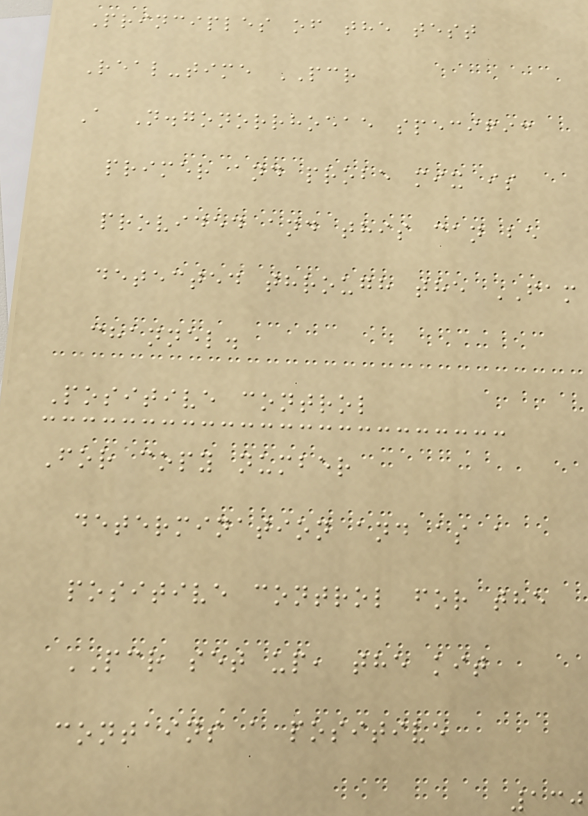Principles of the test
Real-time PCR
A N.gonorrhoeae specific
primer and probe mix is
provided and this can be
detected through the FAM
channel.
Positive control
For copy number
determination and as a
positive control for the
PCR set up, the kit
contains a positive
130
